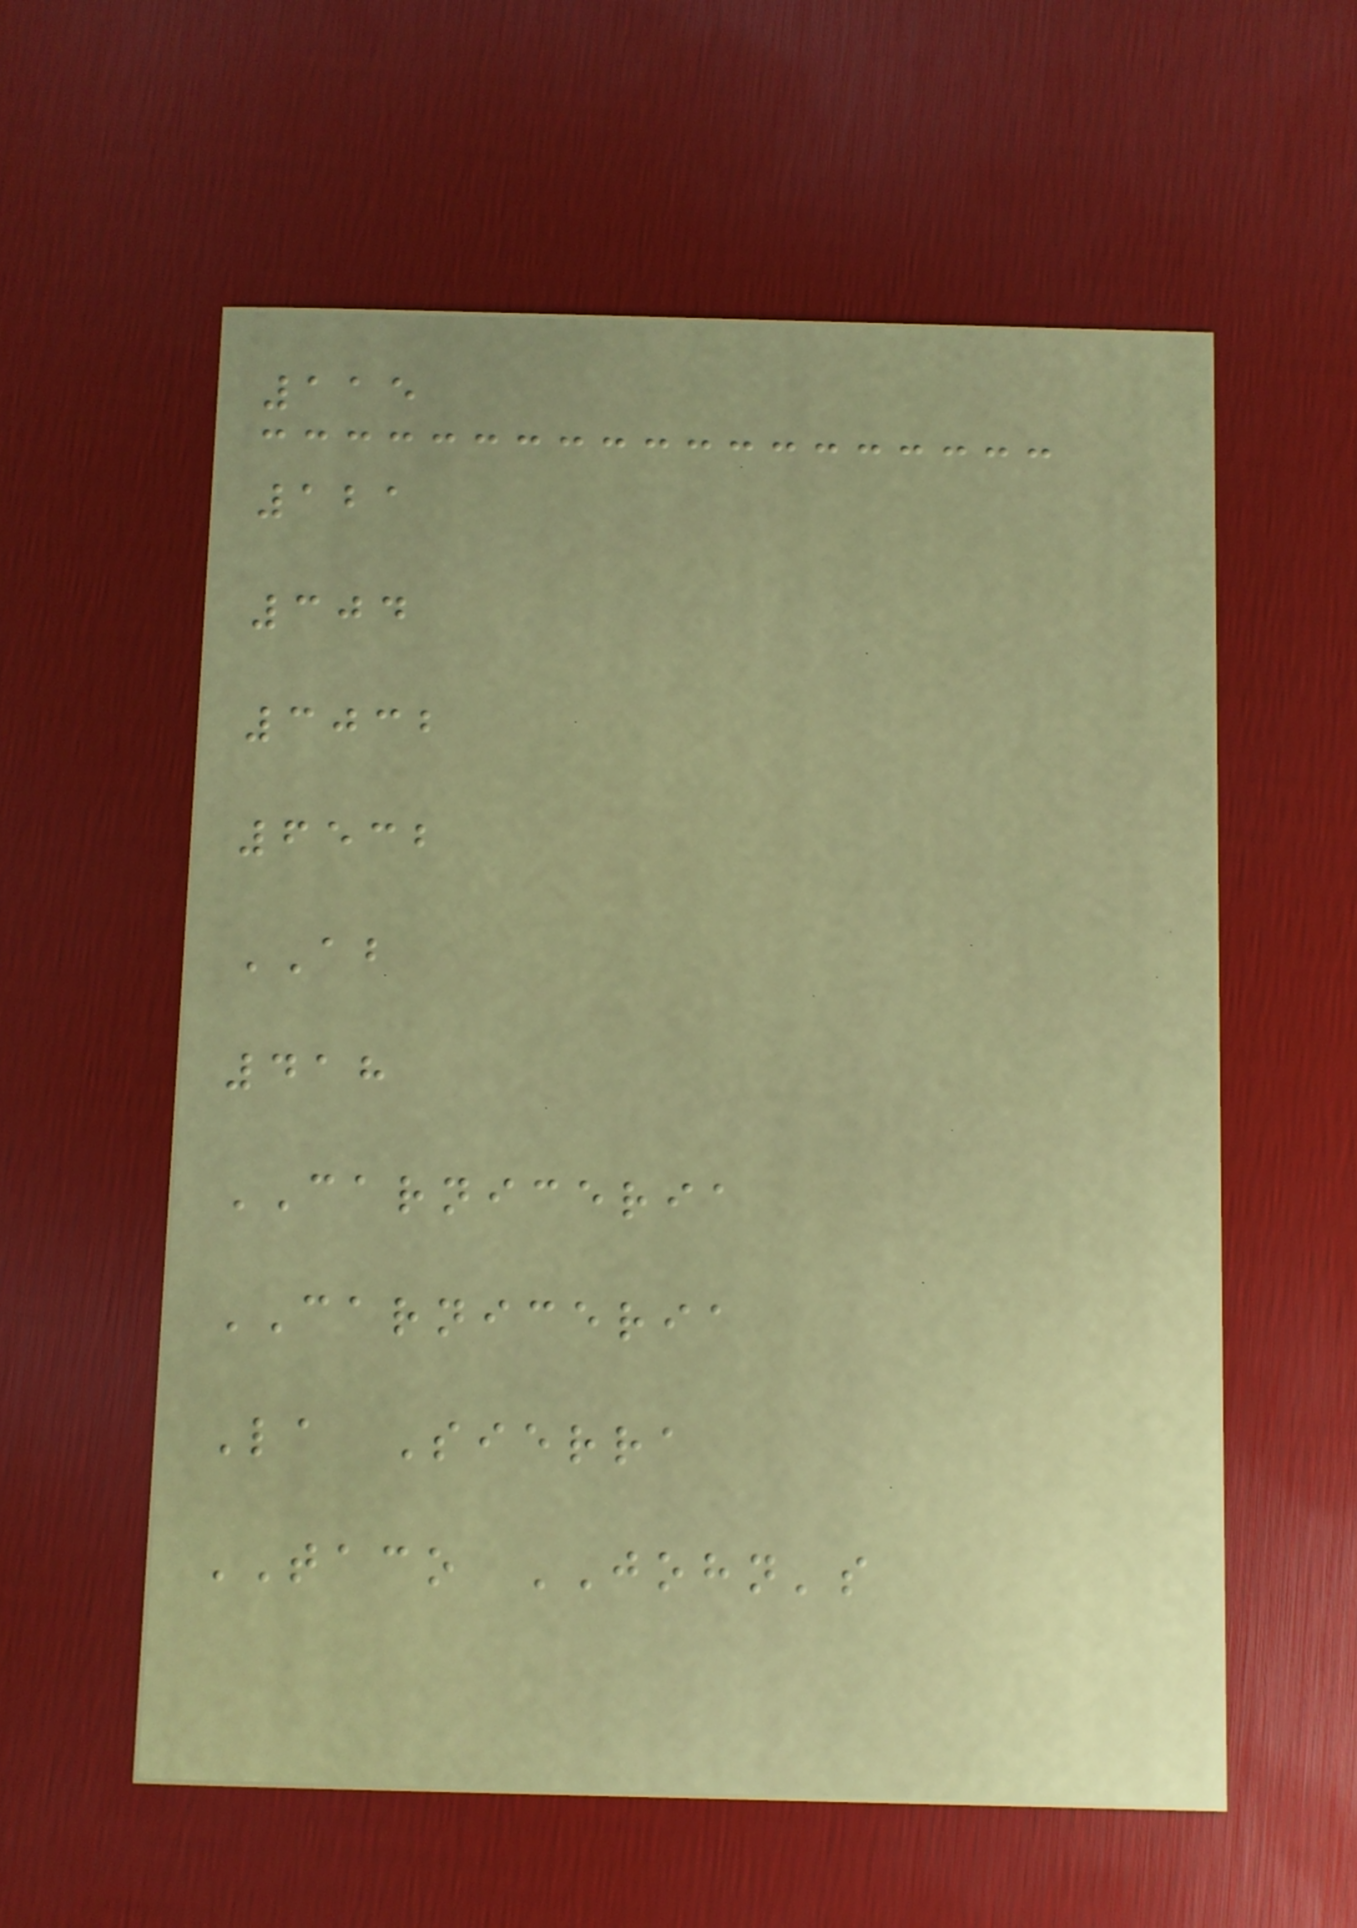115
121
304
3032
6532
AB
418
CARNICERIA
CARNICERIA
La Sierra
TACO JOHN's
